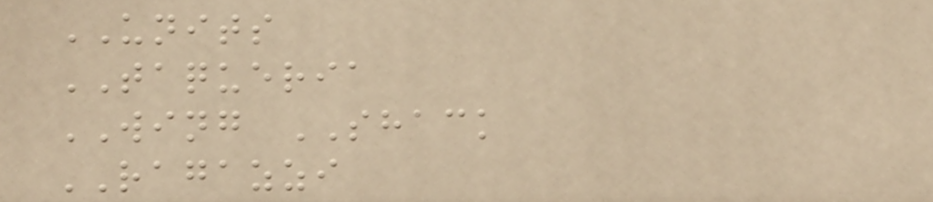UNITS
TAQUERIA
WING SHACK
RAGAZZI
